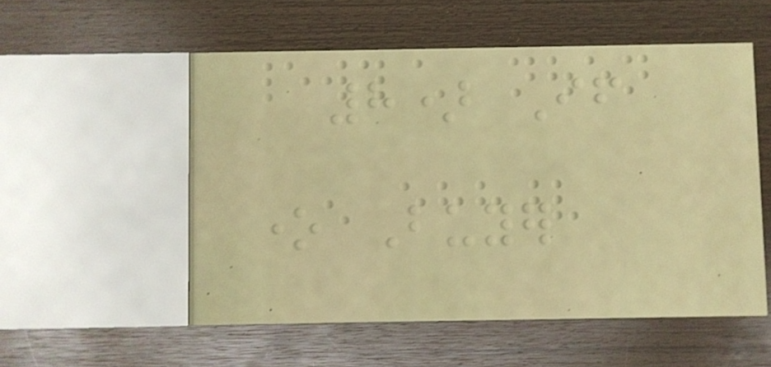8) If
one Buyer
